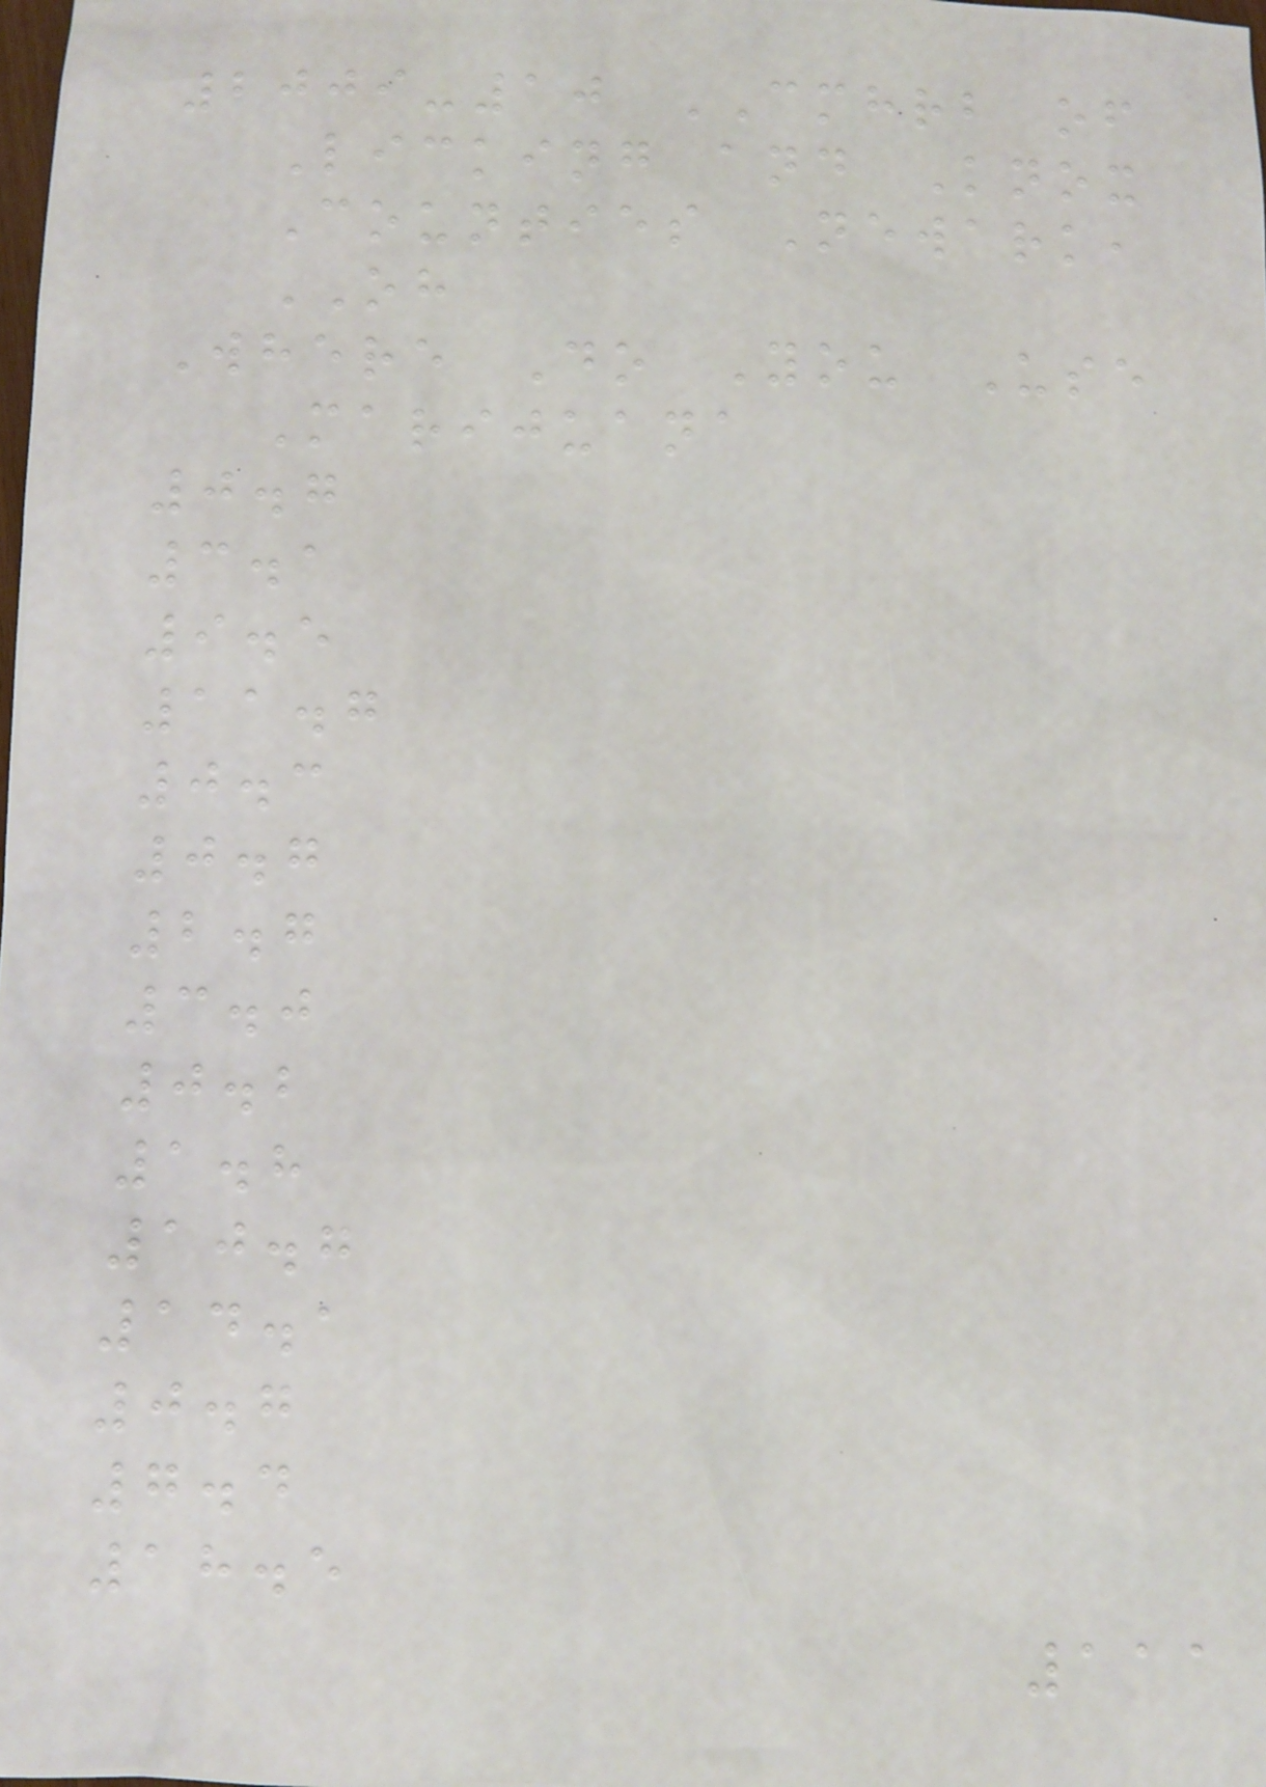2009-10 CMHRB of
Licking and Knox
Counties Newark,
OH
Where Do You Use
Marijuana
0.7
3.1
9.5
11.7
0.3
0.7
2.7
3.0
0.2
1.8
10.7
14.1
0.7
7.4
18.5
111
